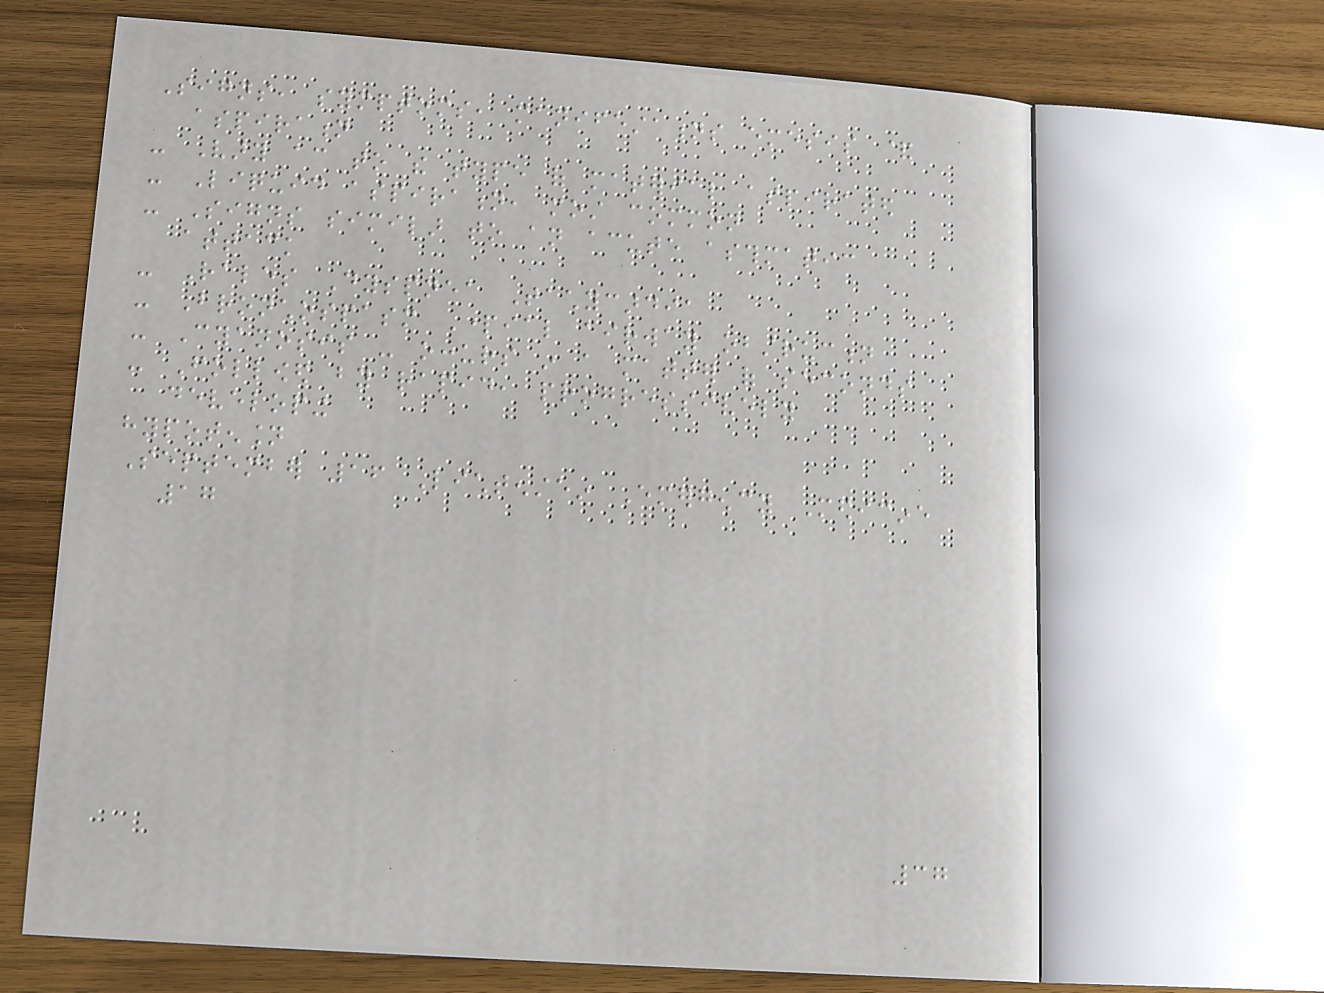Signs, symptoms, manifestations emesis &
aspiration
- Vary according to the type of material aspirated
- Liquid aspiration, most common
- Signs similar to an acute asthmatic
attack
- Rales Dyspnea Tachycardia
- Bronchospasm Partial airway obstruction
- Cyanosis - occurs in a matter of seconds
- Followed by rapid, progressively
developing
hypotension
September 16 Lichtenstein Emergency Medicine
17
37
